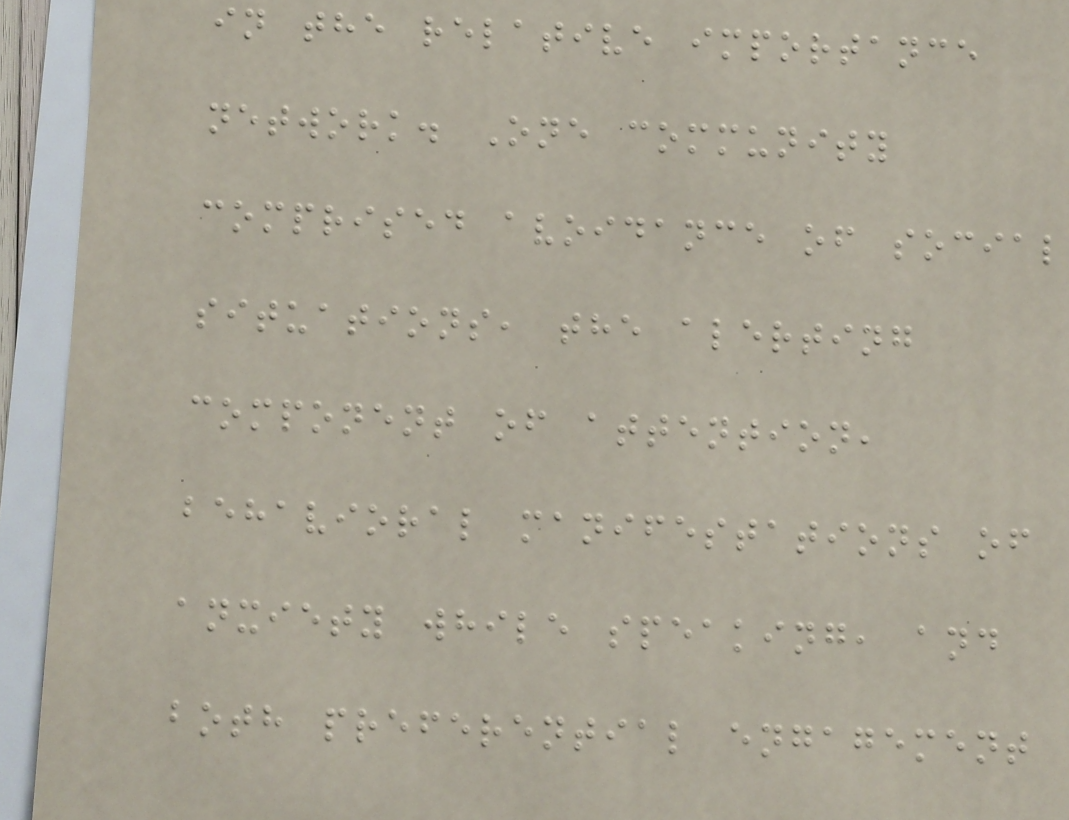in the relative importance
network. One community
comprised avoidance of social
situations, the alerting
component of attention,
behavioral manifestations of
anxiety while speaking, and
both preferential engagement
